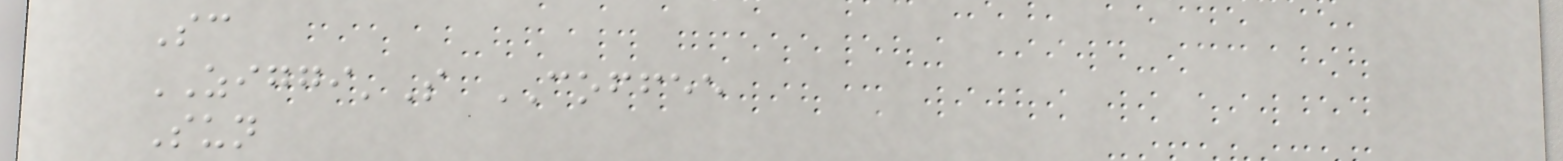Sc
ZIGGI'S COFFEE
Sun
